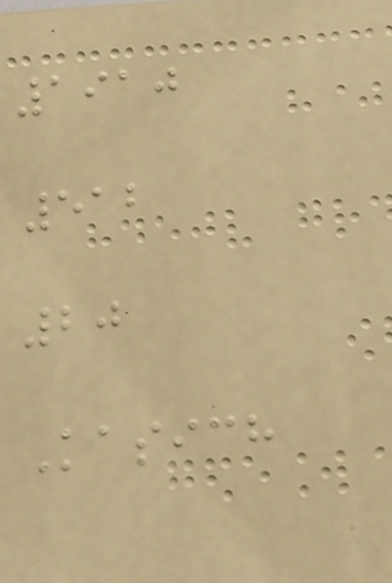1910
512
20
Kasich
